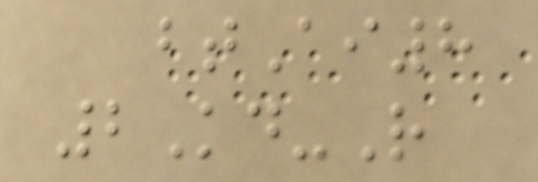btAi8
2Kd-R
